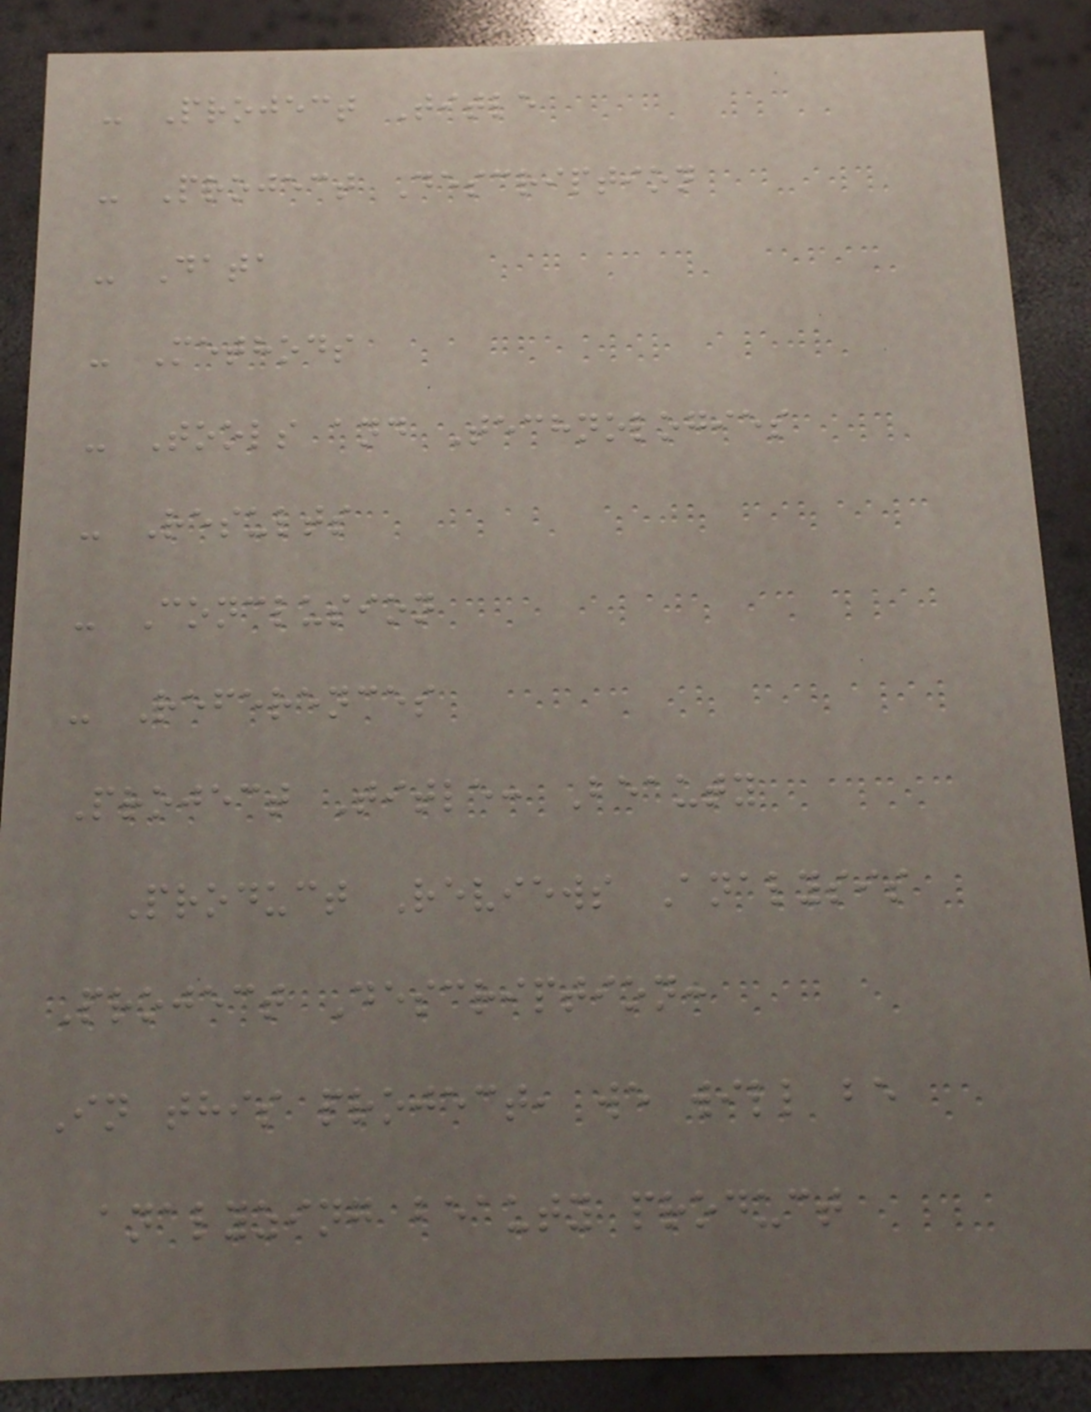- Project Title
- Project Description
- Data
- Methods
- Tools and Technologies
- Results
- Conclusion
- References
Project Title: Beauty
Product Reviews Analysis
Project Description:
In this project, we will be
analyzing beauty product
